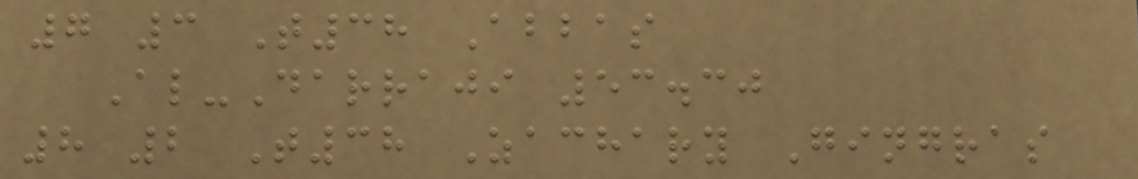7 3 T38 Abbas
Al-Darraji 53.30
8 2 T38 Zachary Gingras
